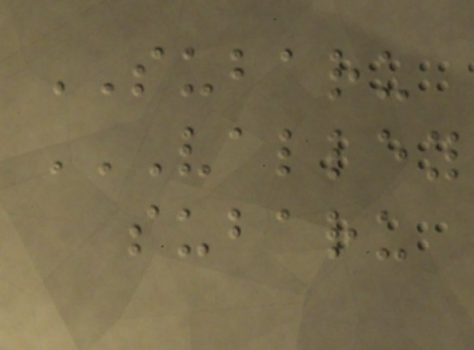SUBARU
VALLEY
SUBARU
